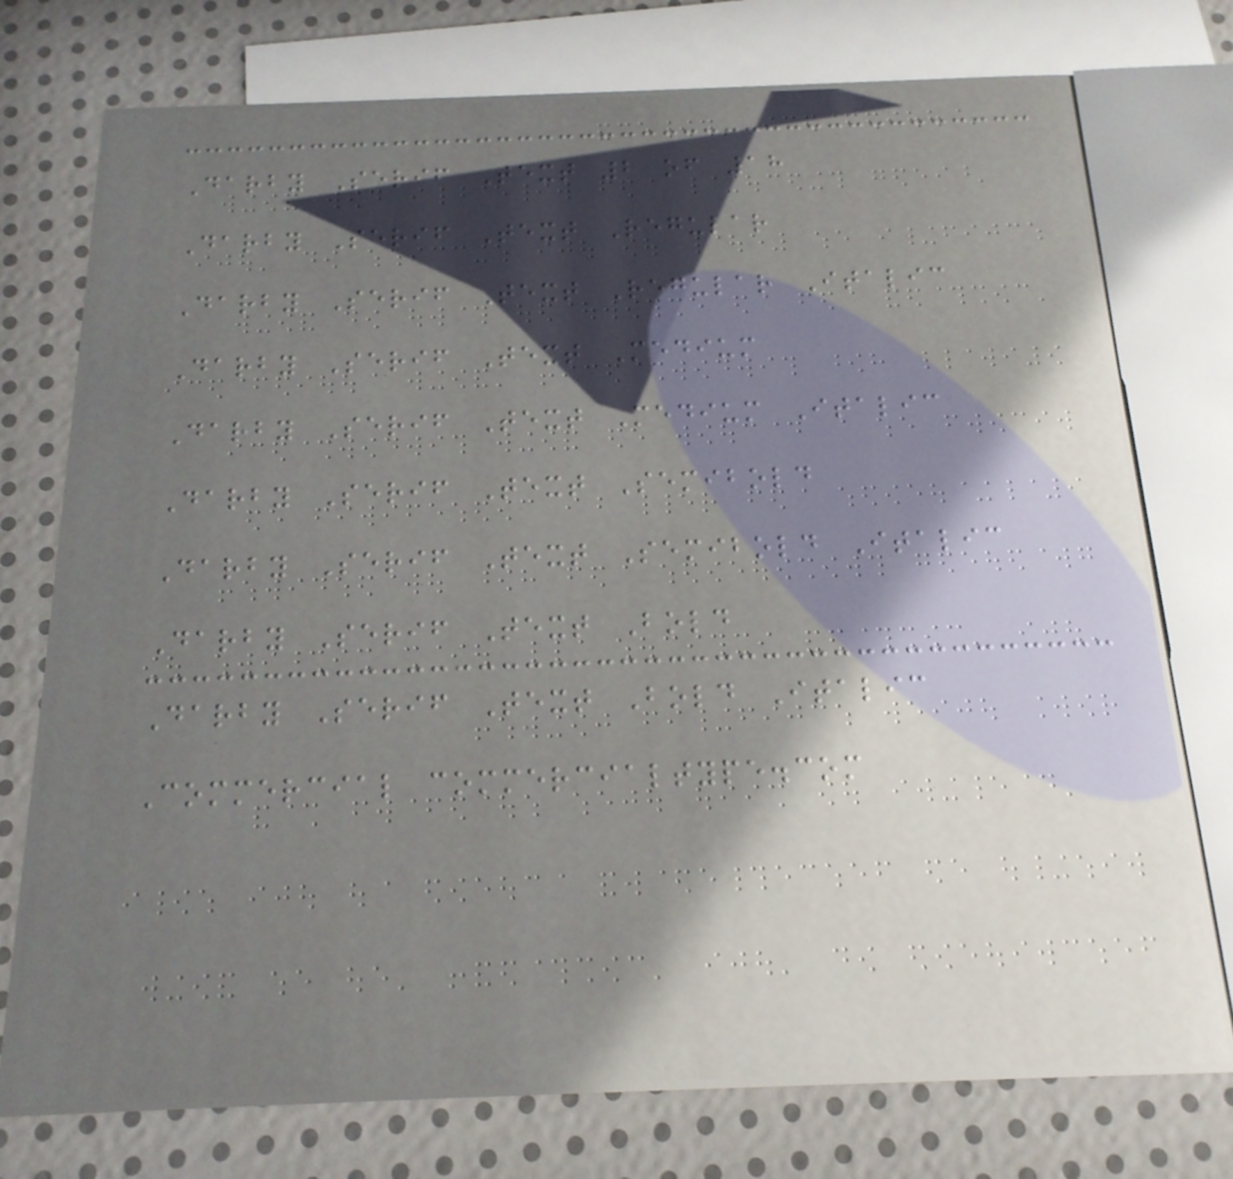Darby Serif Text 2 of 18
Darby Serif Text Regular
Darby Serif Text Regular Italic
Darby Serif Text Medium
Darby Serif Text Medium Italic
Darby Serif Text Semibold
Darby Serif Text Semibold Italic
Darby Serif Text Bold
Darby Serif Text Bold Italic
Commercial commercialtype.com
